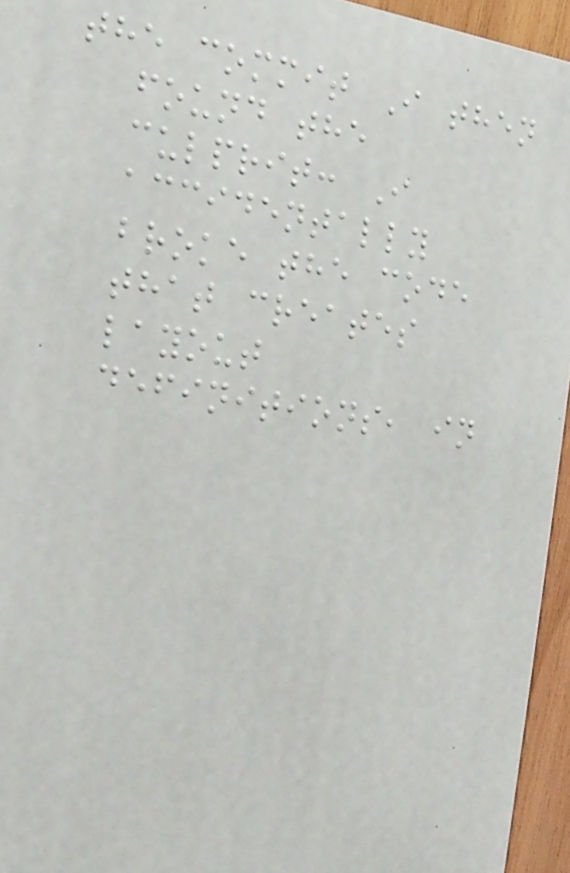the commit I then
found the
culprit: I
accidentally
broke the code
that creates
layout
definitions, in
